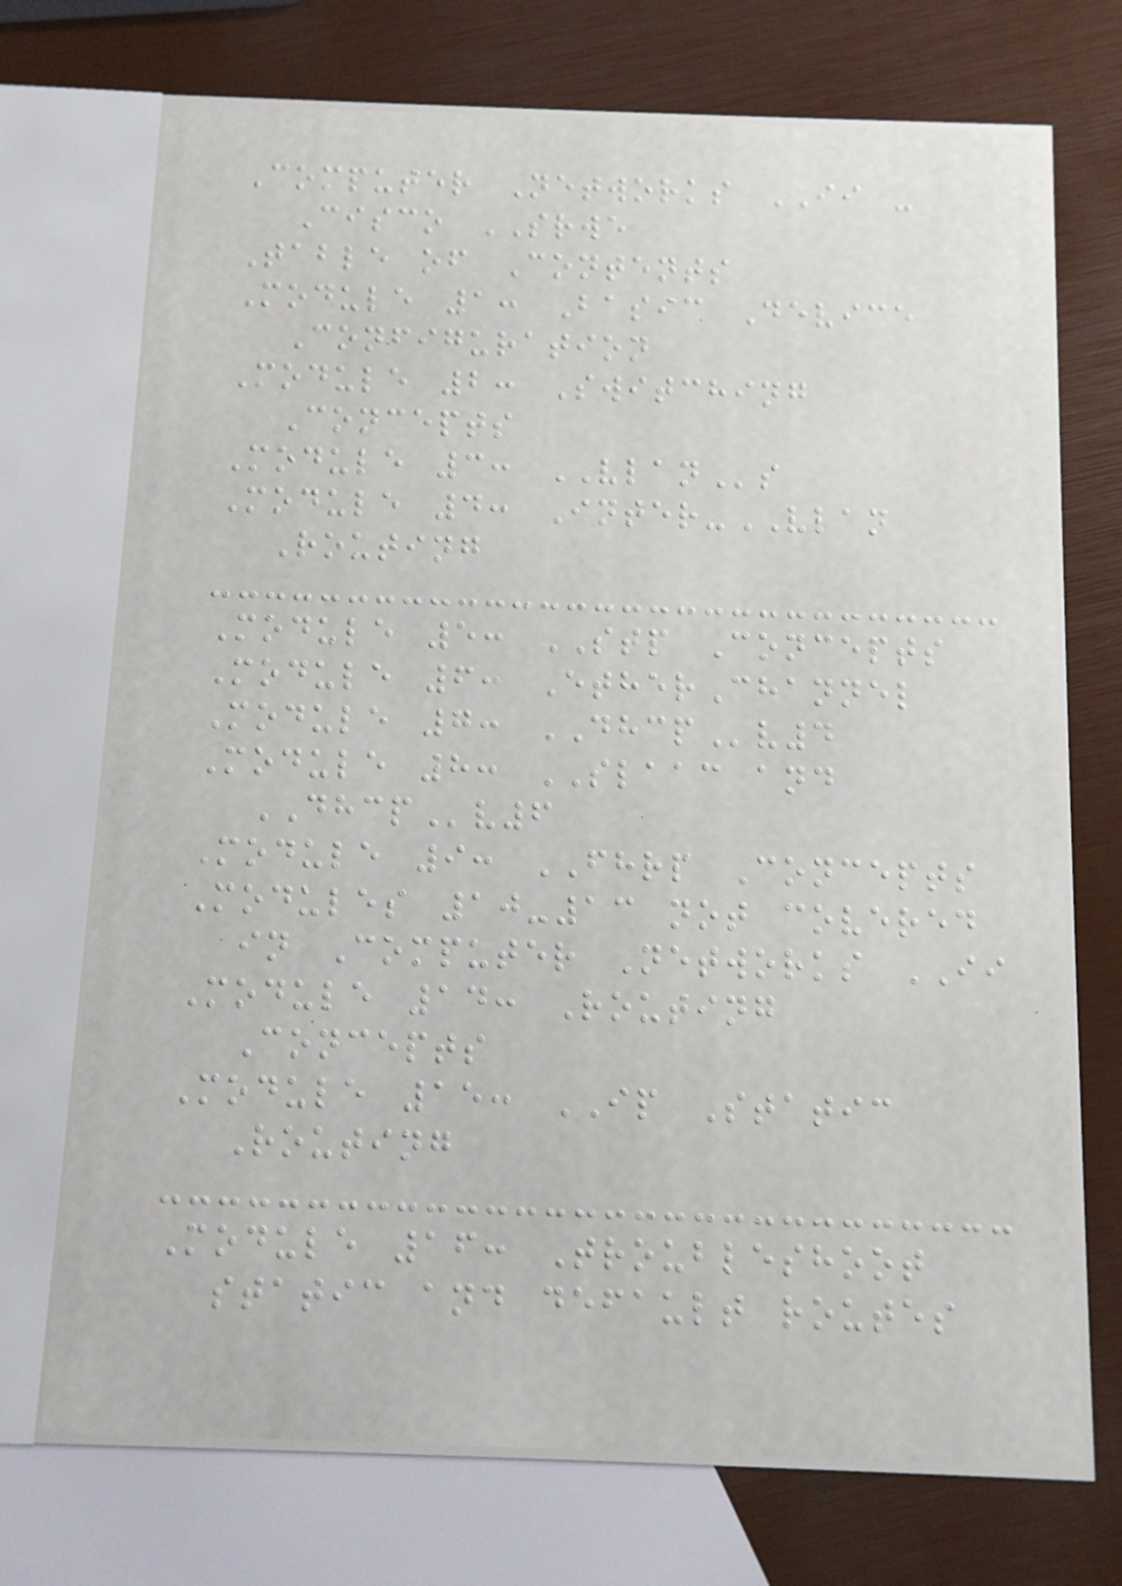Computer Networks II -
Cisco SRWE
Table of Contents
Module 1: Basic Device
Configuration
Module 2: Switching
Concepts
Module 3: VLANs
Module 4: Inter-VLAN
Routing
Module 5: STP Concepts
Module 6: EtherChannel
Module 7: DHCPv4
Module 8: SLAAC and
DHCPv6
Module 9: FHRP Concepts
Modules 10-13 not covered
in Computer Networks II
Module 14: Routing
Concepts
Module 15: IP Static
Routing
Module 16: Troubleshoot
static and default routes
